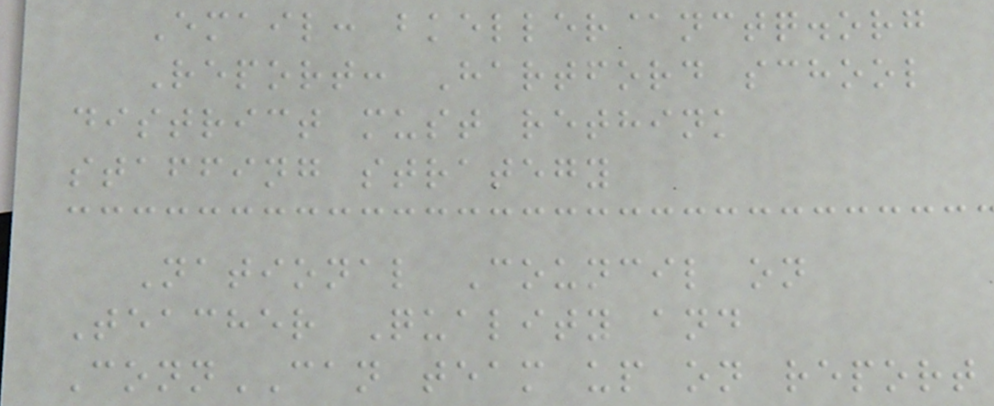Email: bkeller@nctq.org
Report: Hartford school
district must rethink
staffing strategy
National Council on
Teacher Quality and
ConnCAN team up on report
